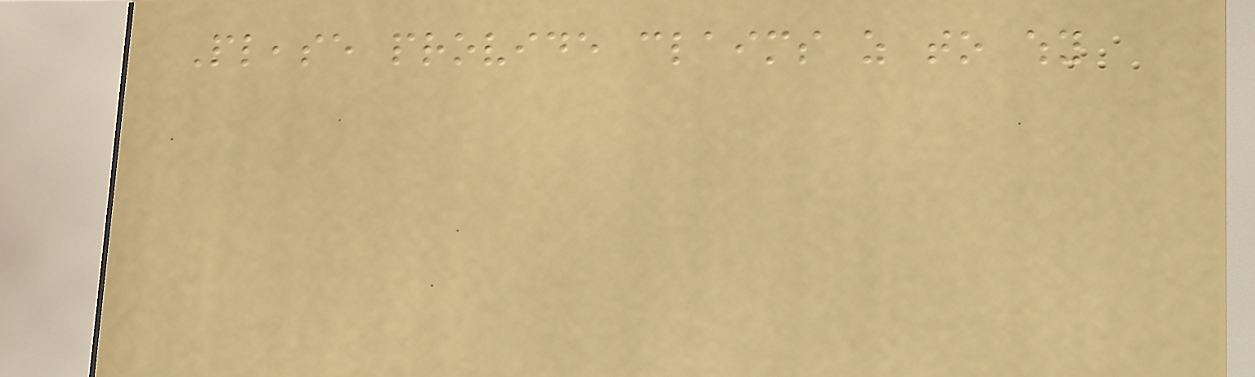Please provide claims as to why
